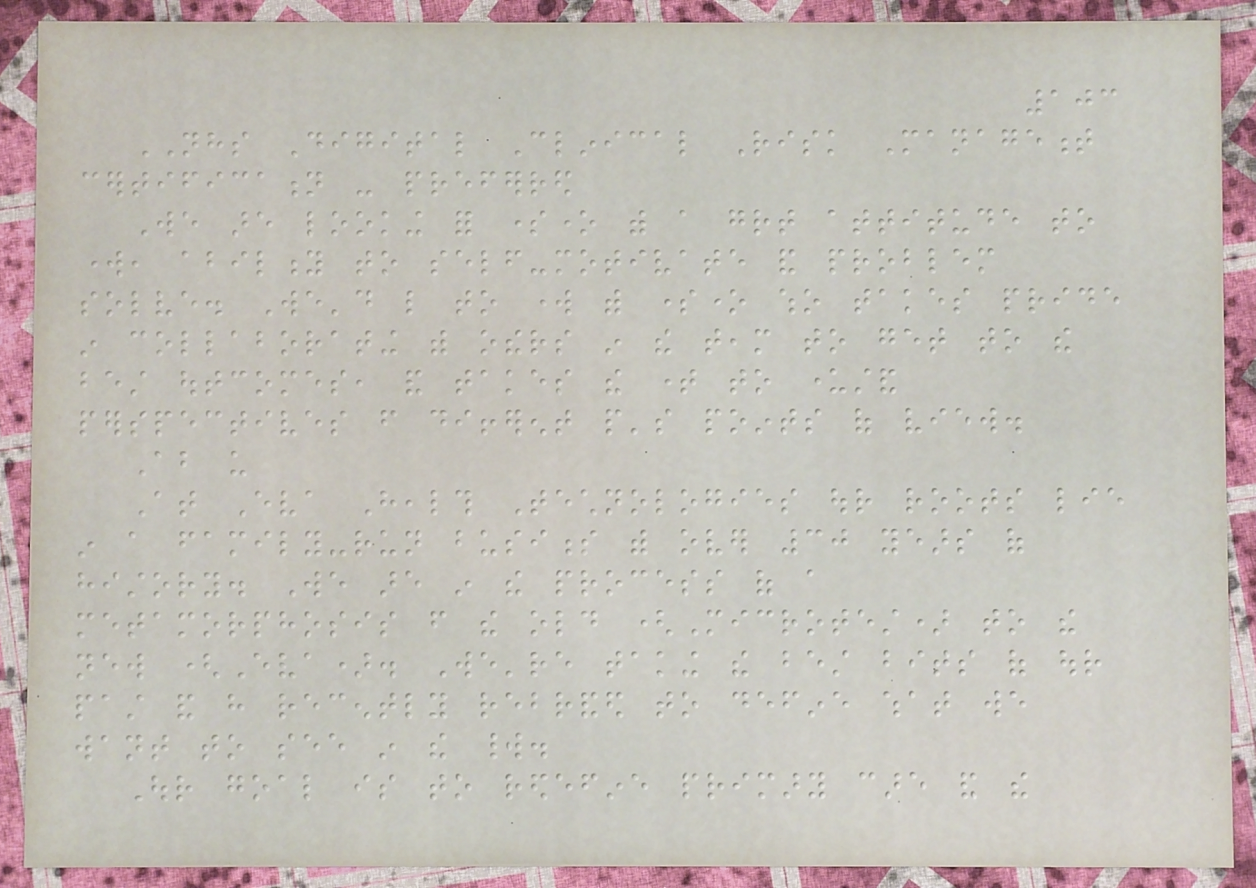103
NHS Digital Clinical Risk Management
certification - preferred
We are looking for someone with a great attitude to
work, ability to self-motivate and problem
solve. We'd like to work with someone who takes pride
in collaborating with others in the team to get to the
best outcomes, and takes the time to understand
perspectives from different people's points of view.
About us
At Eva Health Technologies our roots lie
in a family-run business with over 30 years of
history. We are in the process of a
metamorphosis from the old (Microtest) to the
new (Eva). We're taking the best bits of our
past and have recently rebranded to define what we
want to see in the world.
Our goal is to redefine primary care and the
